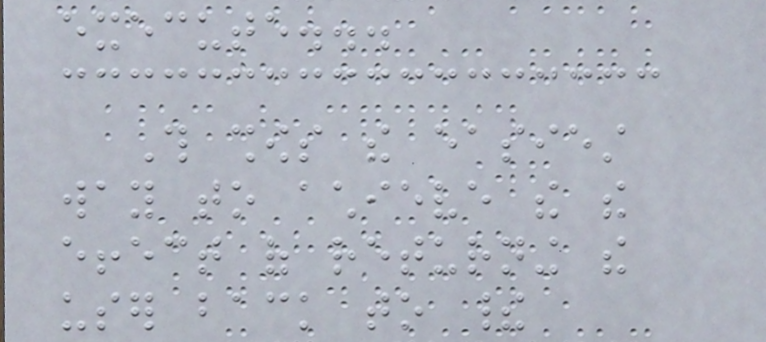execute...
This shows the easiest
way to achieve the the
effect of returning the
user back to their
